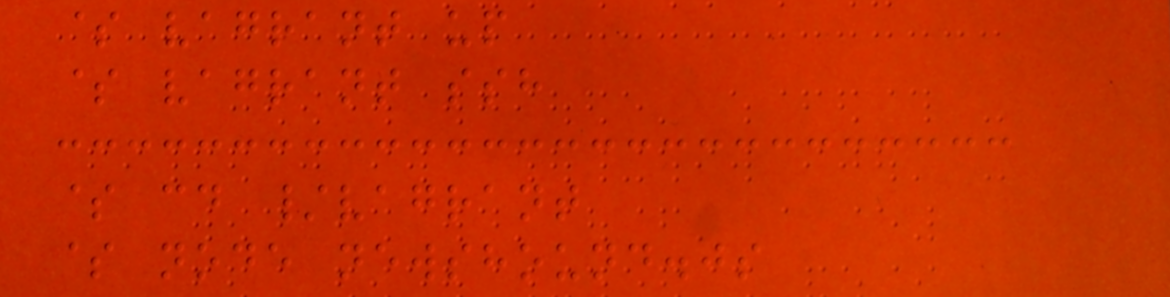$ vagrant up
$ vagrant ssh
$ cd /vagrant
$ node newshound.js
